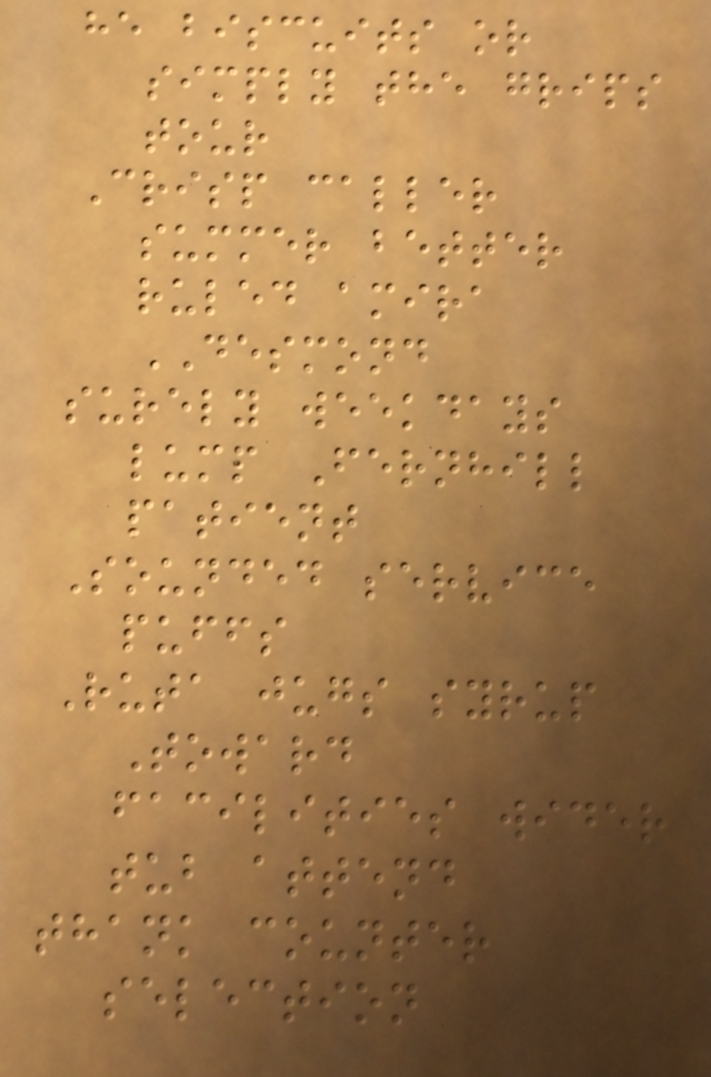he biscuits or
simply the grips
tour
Crisp caller
summer better
ruled amira
DESMOND
surely weekdays
lump Fernhill
patient
Sounded service
puffs
Ruta jugs syrup
Toward
facilities wider
tub attend
thank counter
selection
